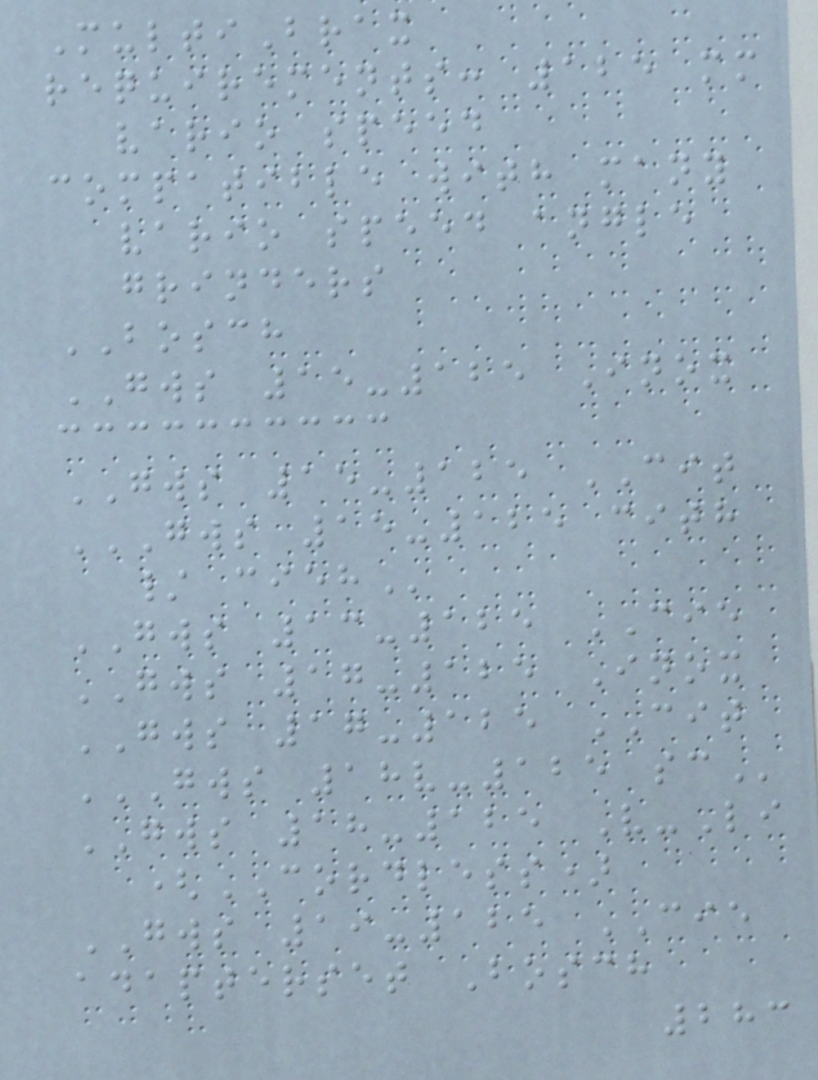MultiBrax
requirements: 125 mm
vario speed
compatible with many
vario speed angle
grinders
BOSCH
GWS 15-125 Inox
GWS 15-125 CIT
GWS 15-125 CITH
/ CIEH
GWS 13-125 CIE
GWS 17-125 Inox
GWS 17-125 CIT
GWS 18V-125 SC
GWS 18-125 V-Li
(CORDLESS)
GWS 19-125 CIE
adapterset Bosch
283
